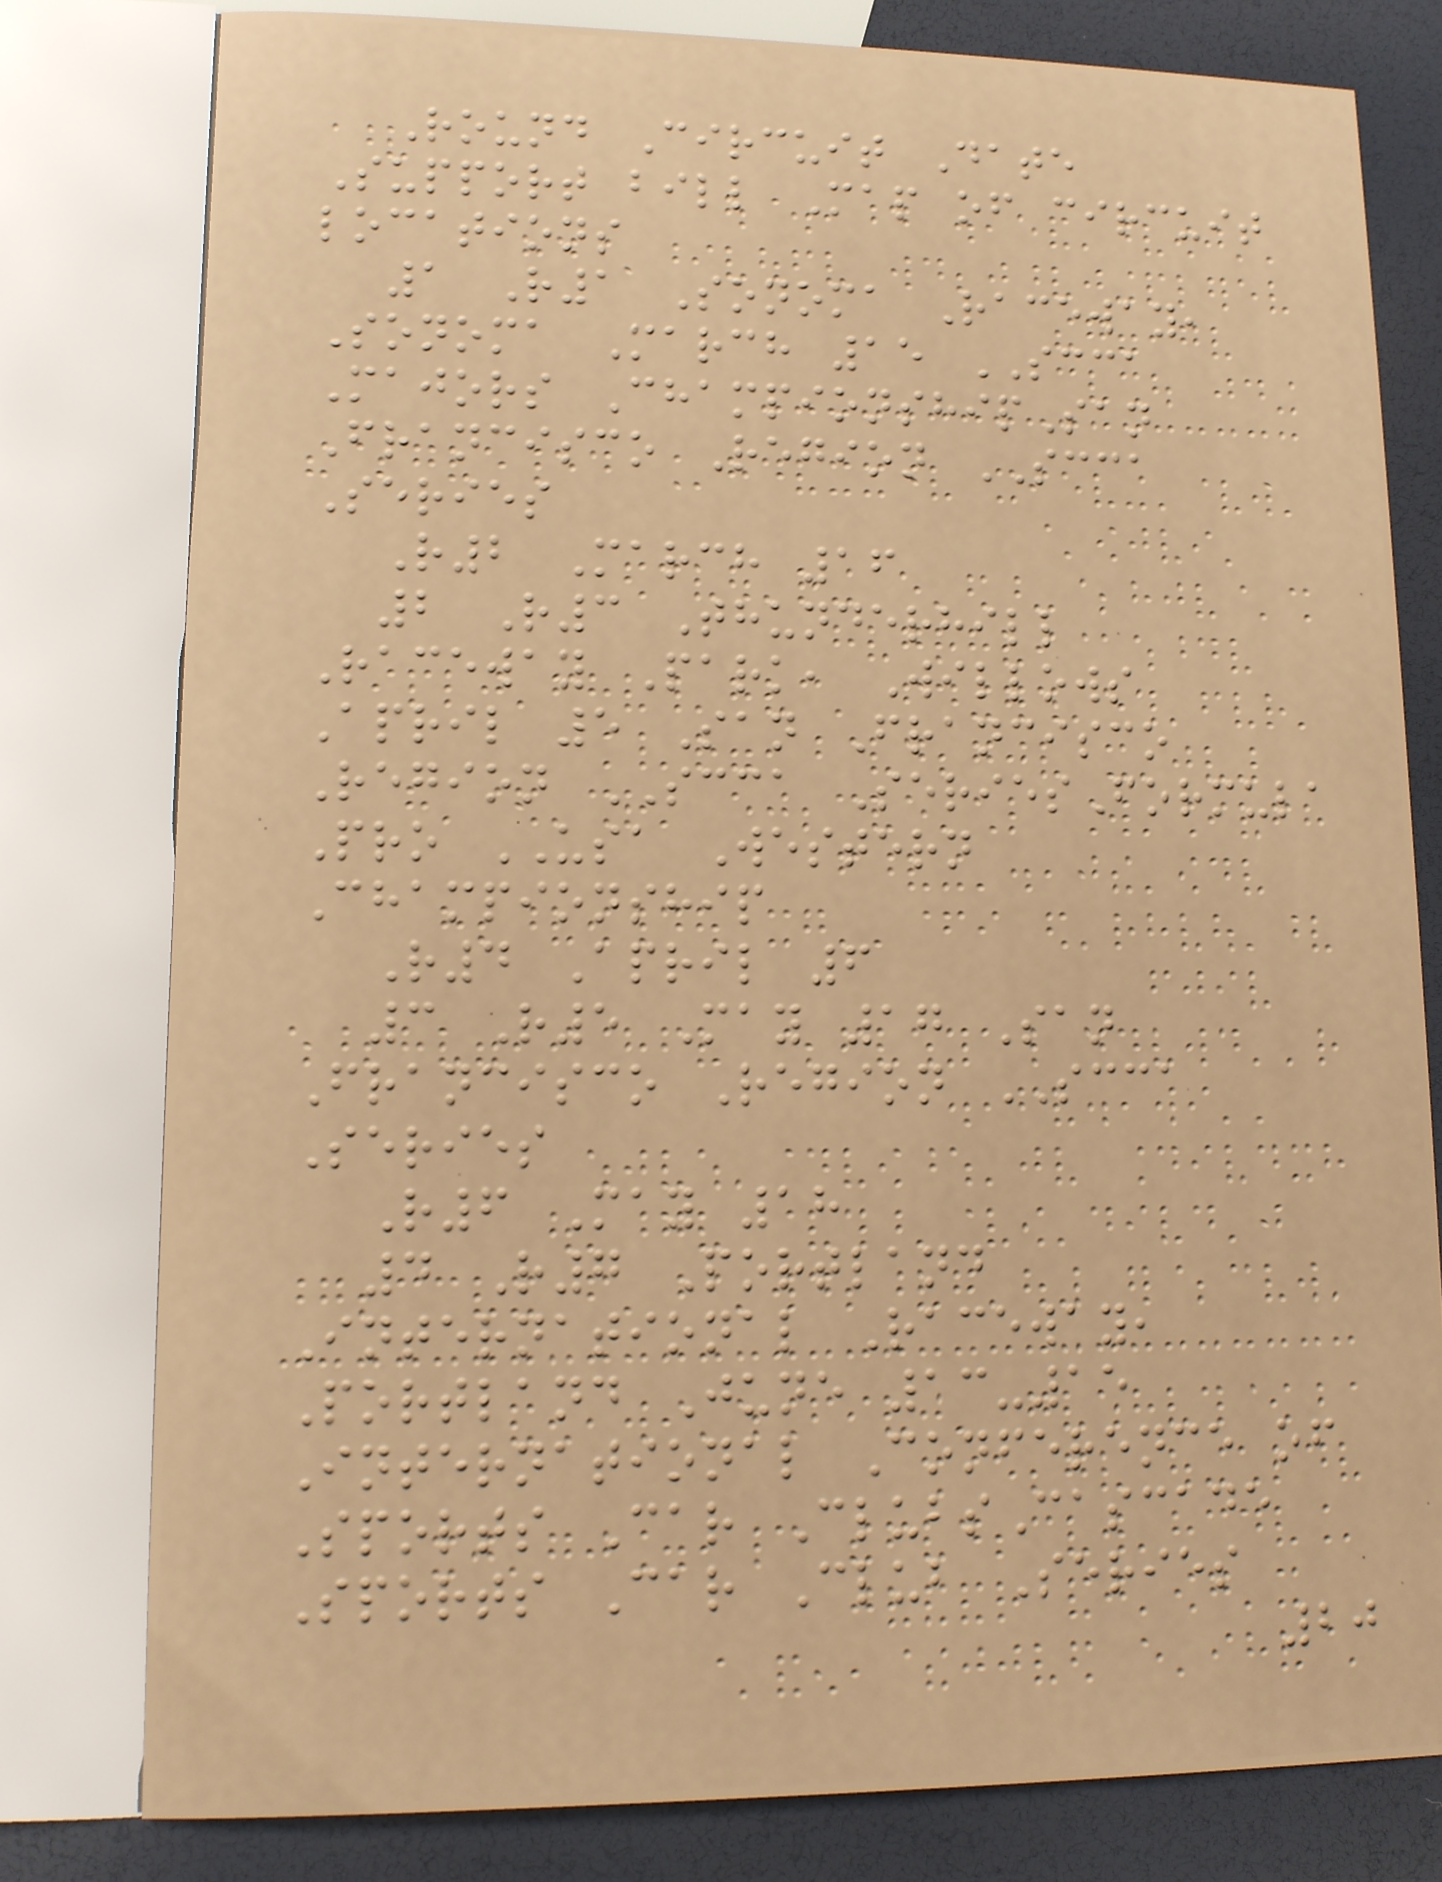Round Circuit Date
Support bill Map of circuit
locations
1 R1 Sonoma Raceway,
Sonoma March 15 SCCA
Majors ChampionshipSan
Francisco Region SCCA
Series
R2 March 16
2 R3 Thunderhill
Raceway Park, Willows
April 5 San Francisco
Region SCCA SeriesFormula
Pro USA Western
Championship
R4 April 6
3 R5 May 17 San
Francisco Region SCCA
Series
R6 May 18
4 R7 Portland
International Raceway,
Portland June 13-15
International Conference of
Sports Car ClubsCascade
Sports Car Club Series
20
